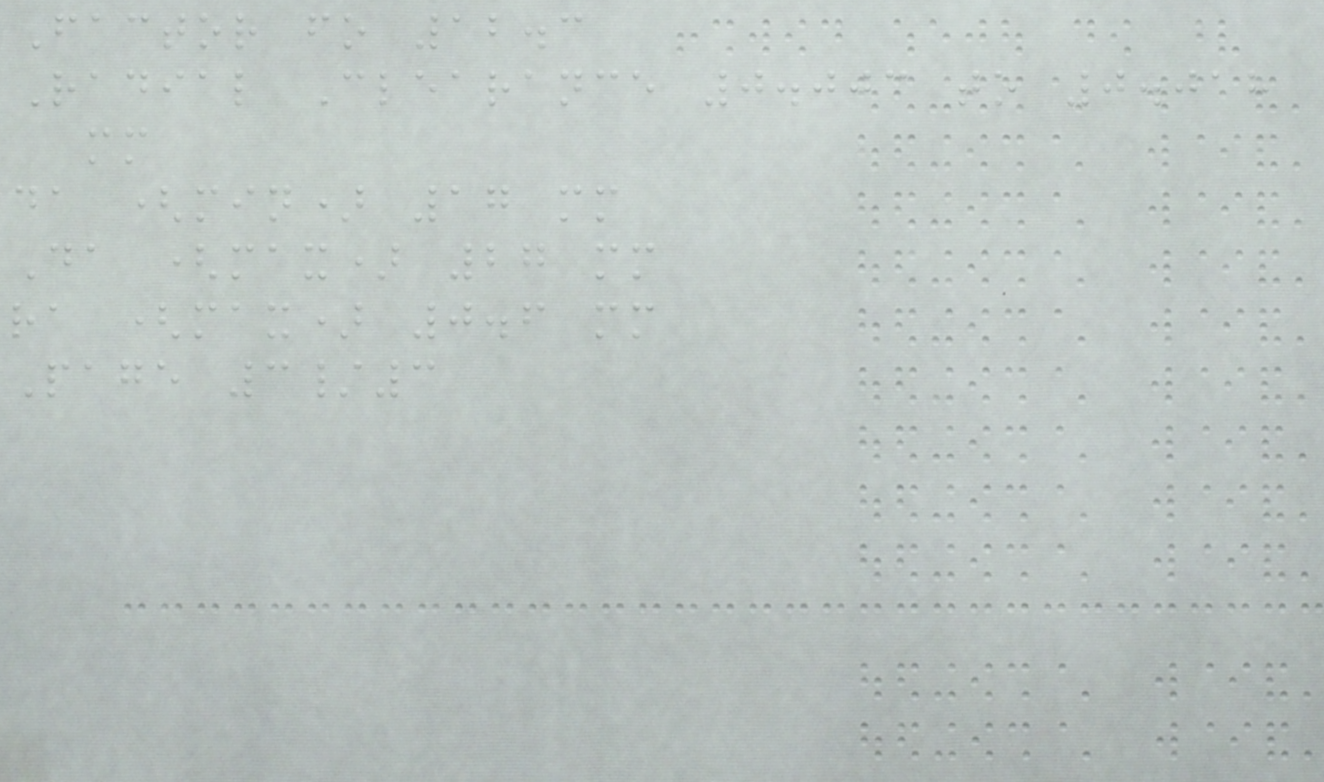Factor fo 12.3
Radial Clearance 0.003 to 0.018
mm
da (min) 17 mm
Da (max) 27 mm
ra (max) 0.6 mm
Page 3/3
